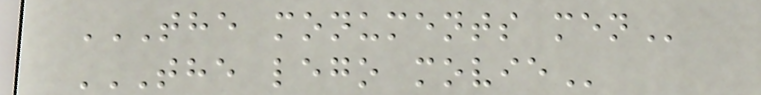THE MONUMENTS MEN
THE LEGO MOVIE
